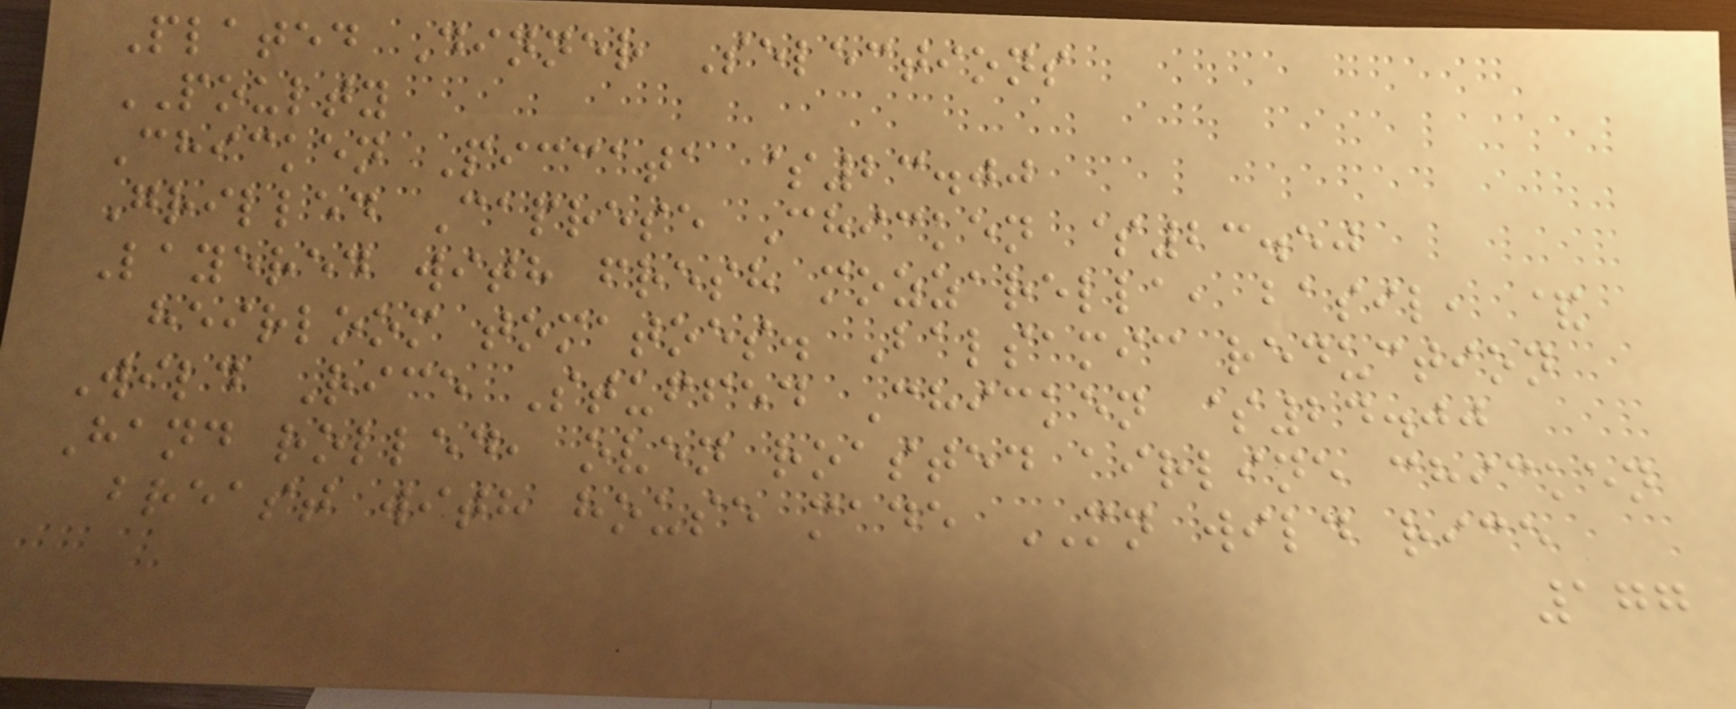Plated Dinner Selections
POULTY
Chicken Piccata $23.00
Grilled Caprese Chicken $23.50
Layered with fresh mozzarella, basil, &
heirloom tomatoes. Balsamic reduction
Wild Rice Stuffed Chicken $24.00
Hand rolled, oven roasted airline chicken
breast with house made MN wild rice
177
